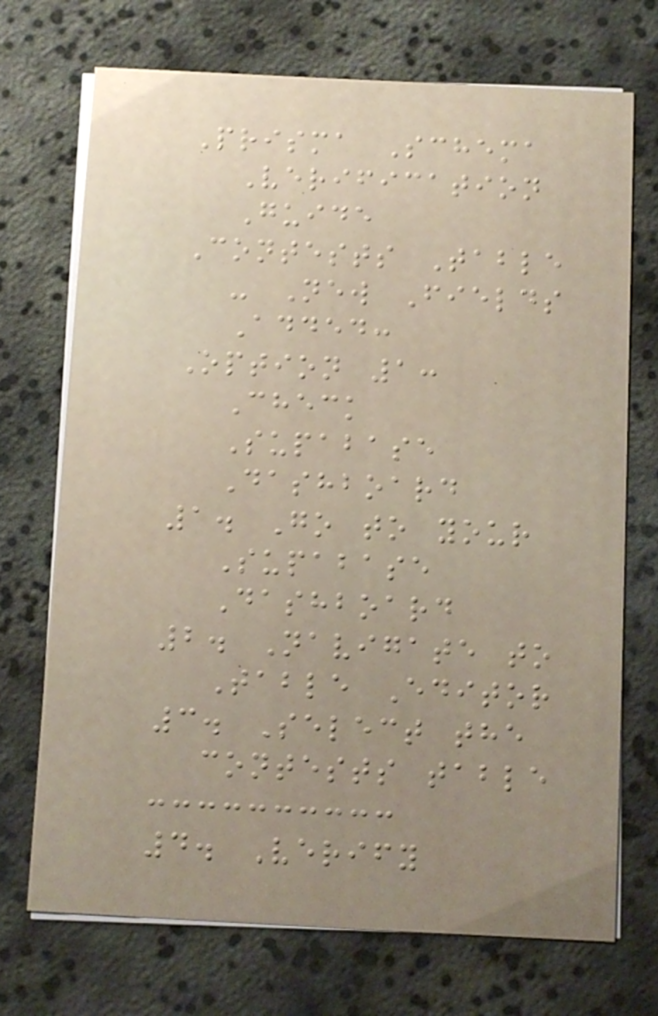Prisma Schema
Verification
Guide
Contests Table
- New Fields
Added:
Option 1:
Check
Supabase
Dashboard
1. Go to your
Supabase
Dashboard
2. Navigate to
Table Editor
3. Select the
contests table
4. Verify
